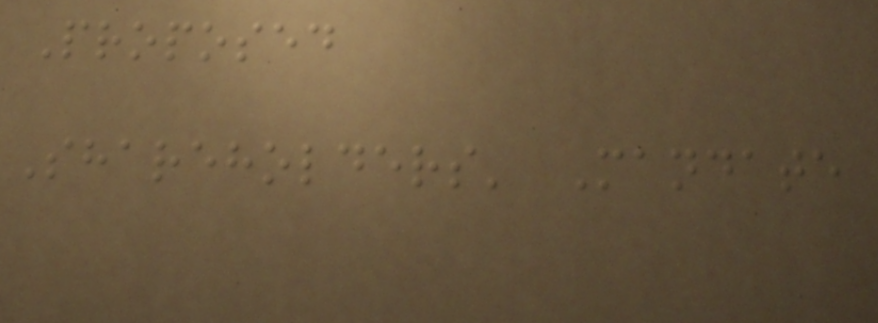Proposed
Shareholders' Mandate
